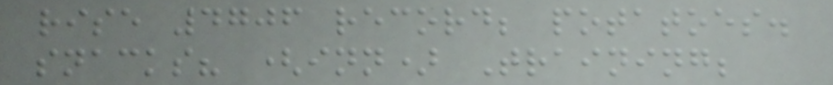rise 4706 record; potatoes.
snacks? (inn) Training;
